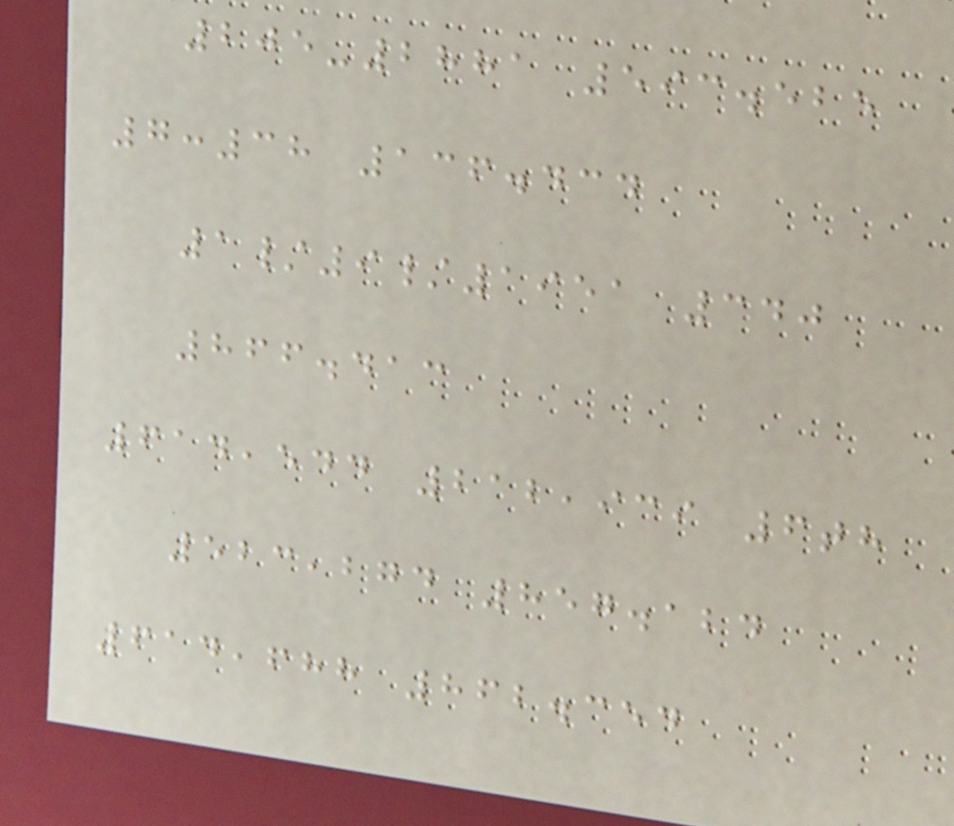205-2881 593.525
7:38 136.434
1/9/1951 340
866.413
614,544 212,939 6th
523,274 857.124
614,688 862.354
